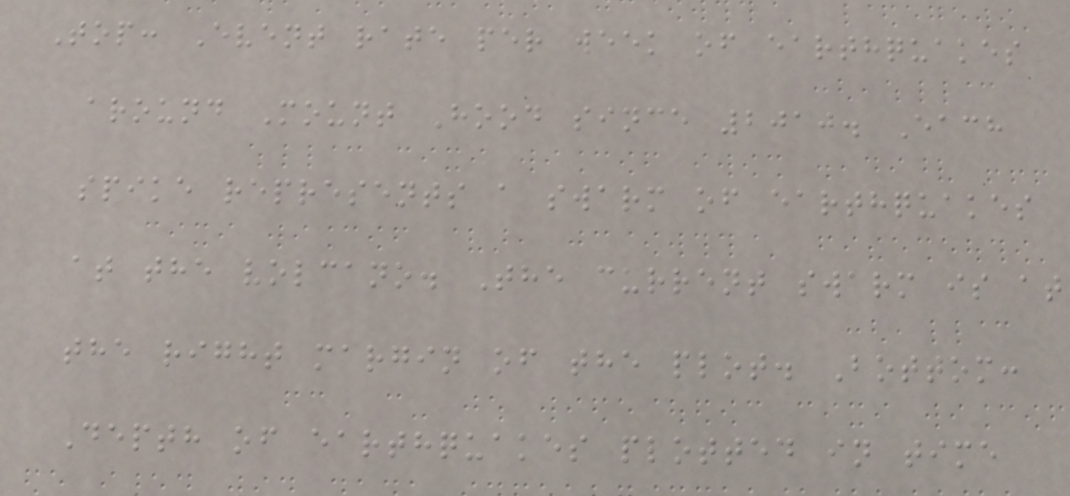Top: Event rate per week of earthquakes
around Mount Hood since 2010. Each
spike represents a swarm of earthquakes
at the volcano. The current swarm is at
the right margin of the plot. Bottom:
Depth of earthquakes plotted in time
